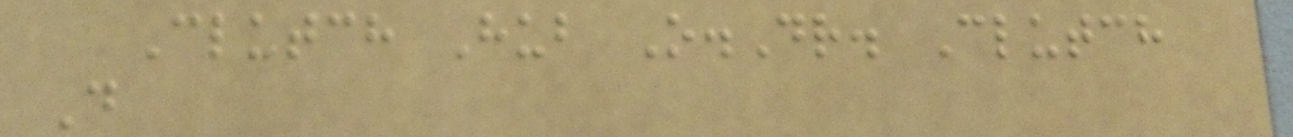Clutch Hub O.Dr. Clutch
D
